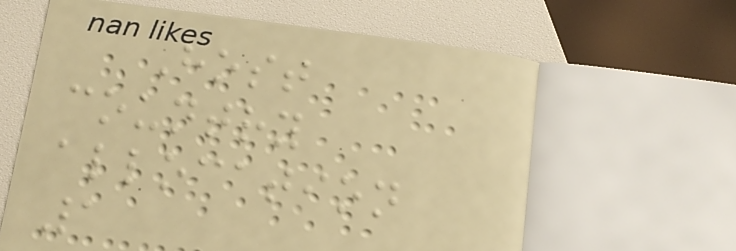Host
country
allocation
1
